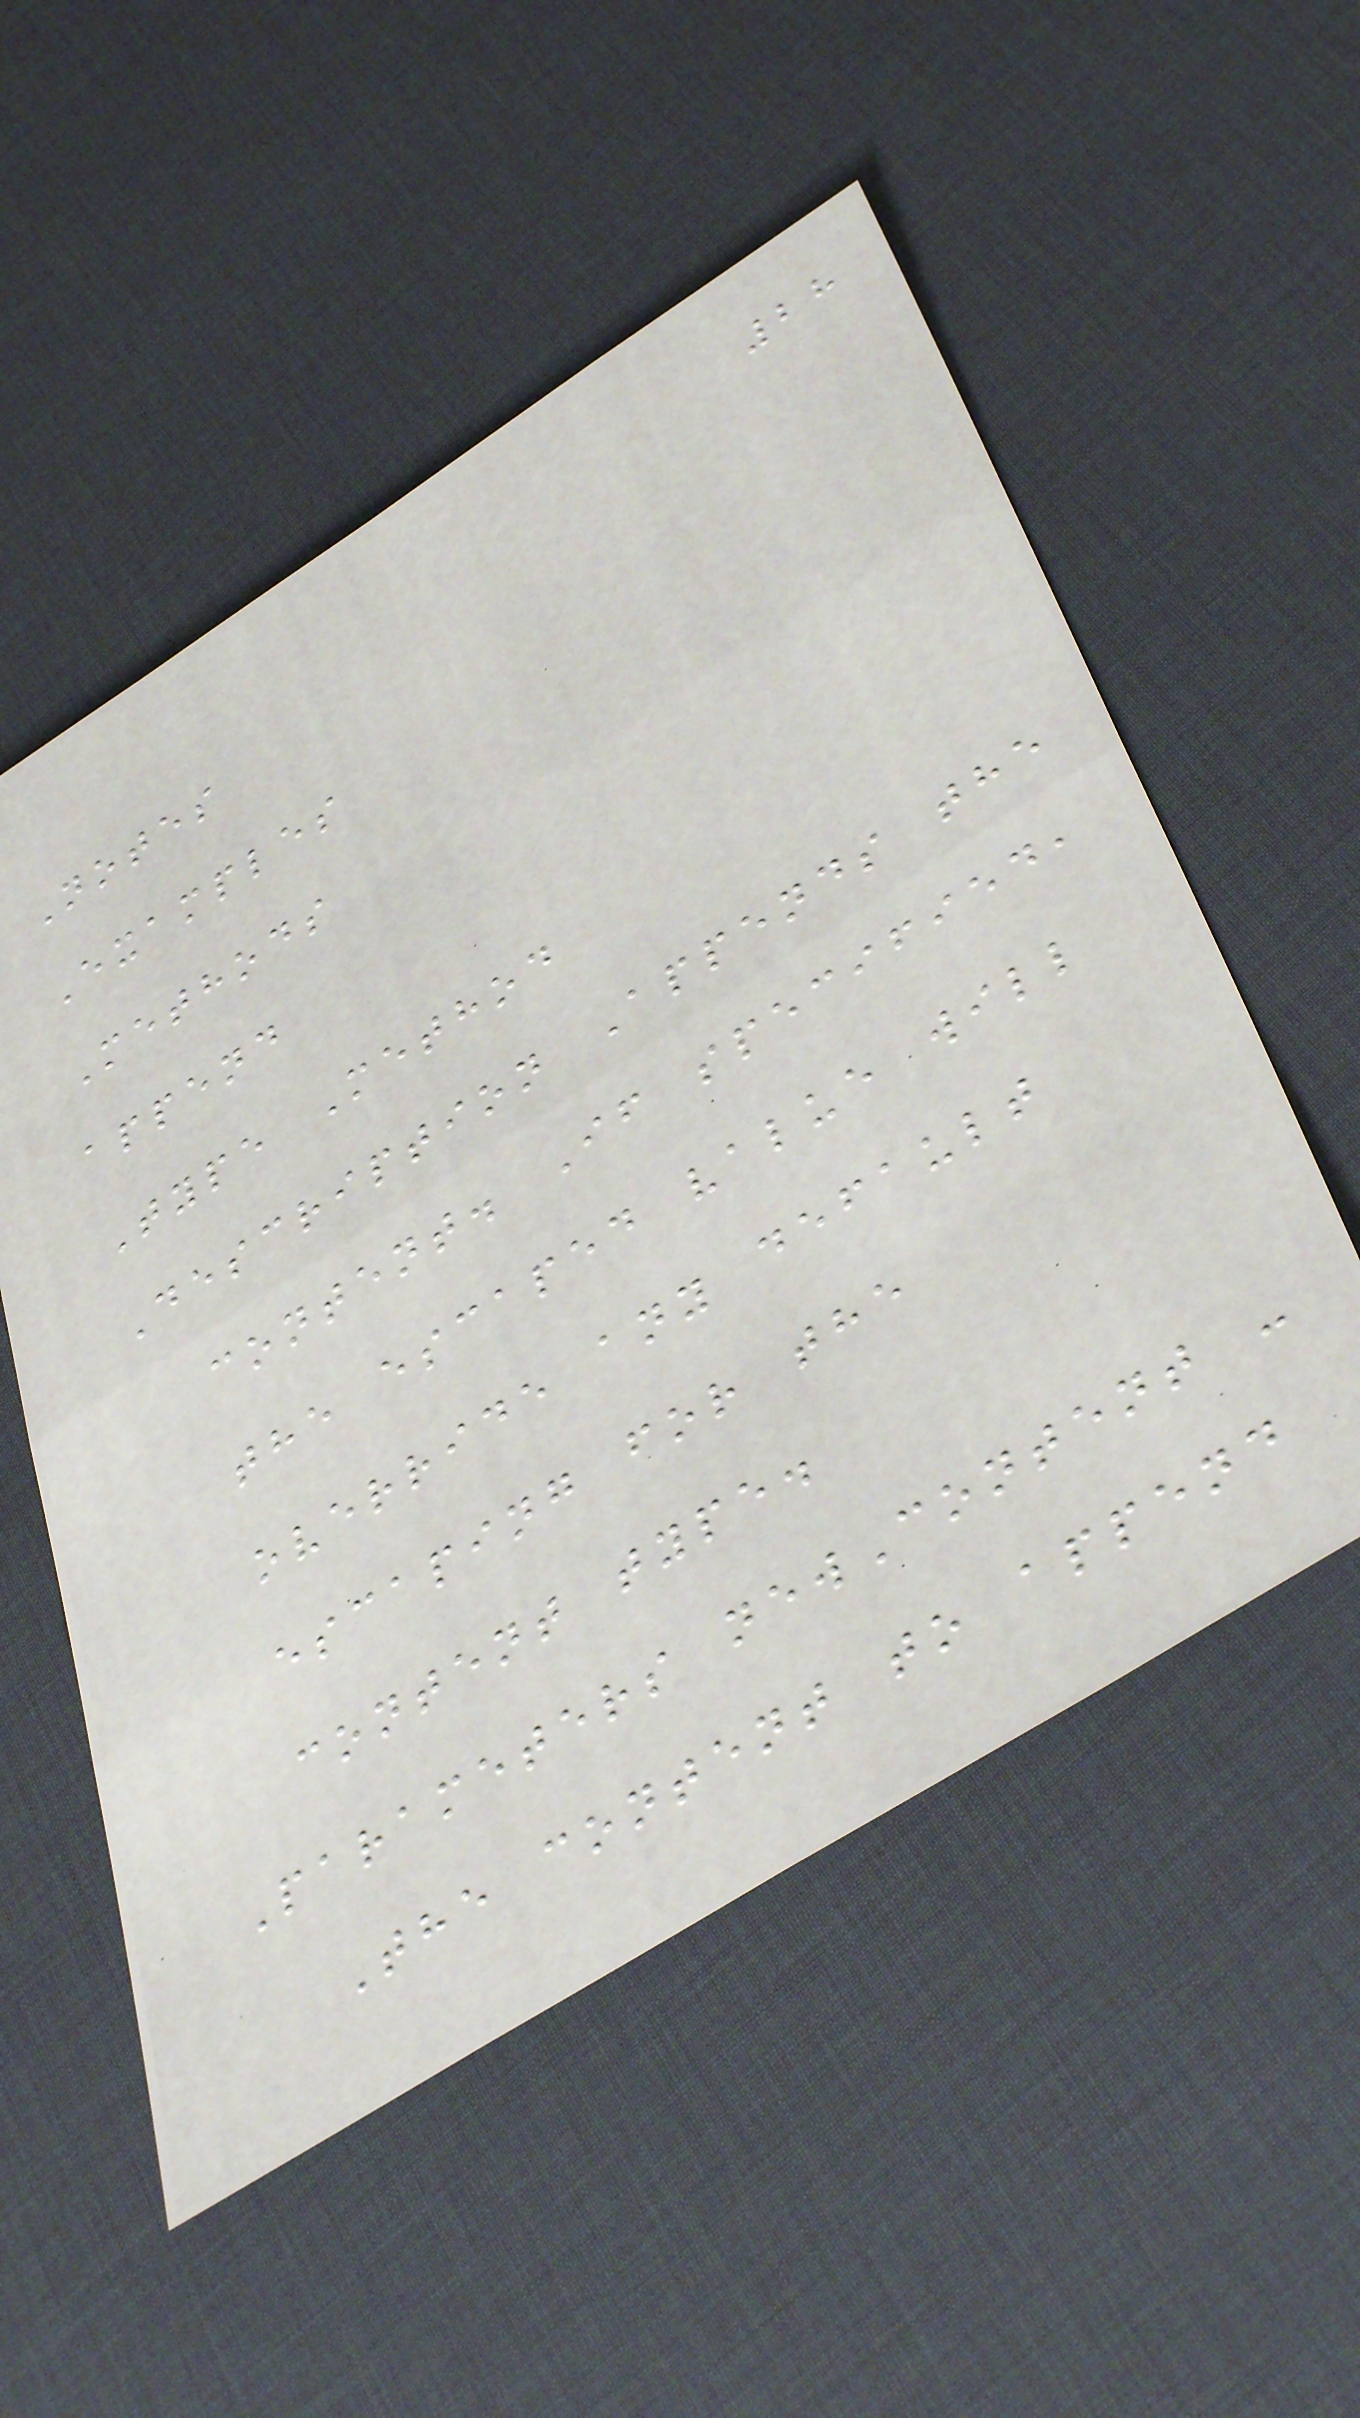28
Notes
Examples
Methods
append
Type Method
Description Appends the
content. If specified,
the escaped value will
override any default
escaping for the
content type.
Parameters newContent -
The content to append
